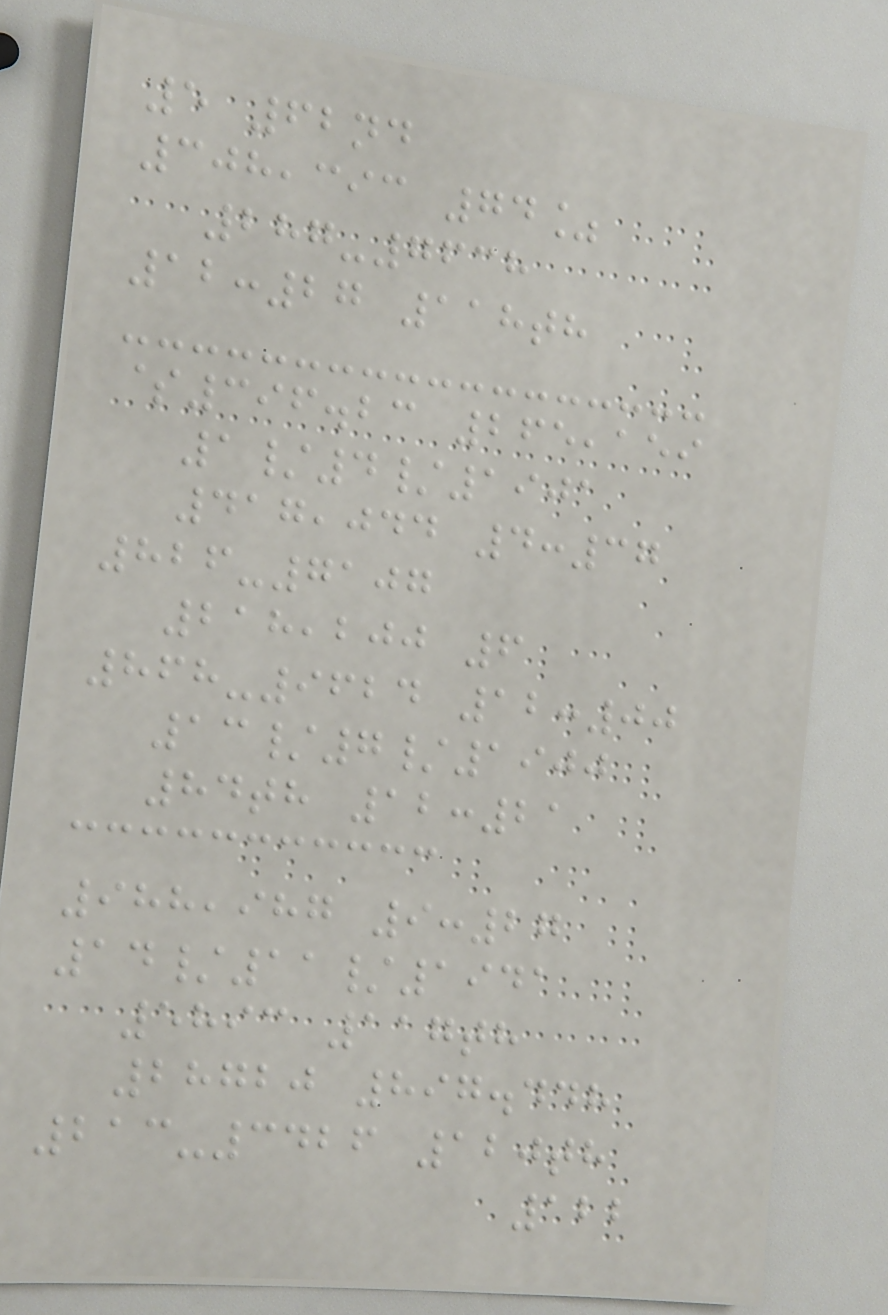5 62nd
308,393 74%
287-7638
12:27 118th
$396.23 265,159
1/4/1901
417,044 4:37
826-7107
218,200 6
868-9624 12:00
13/7/1900
84th 12:21
988,987 9:27
14/11/1941
5893 117th
28720 897.448
213-3426 120th
122
